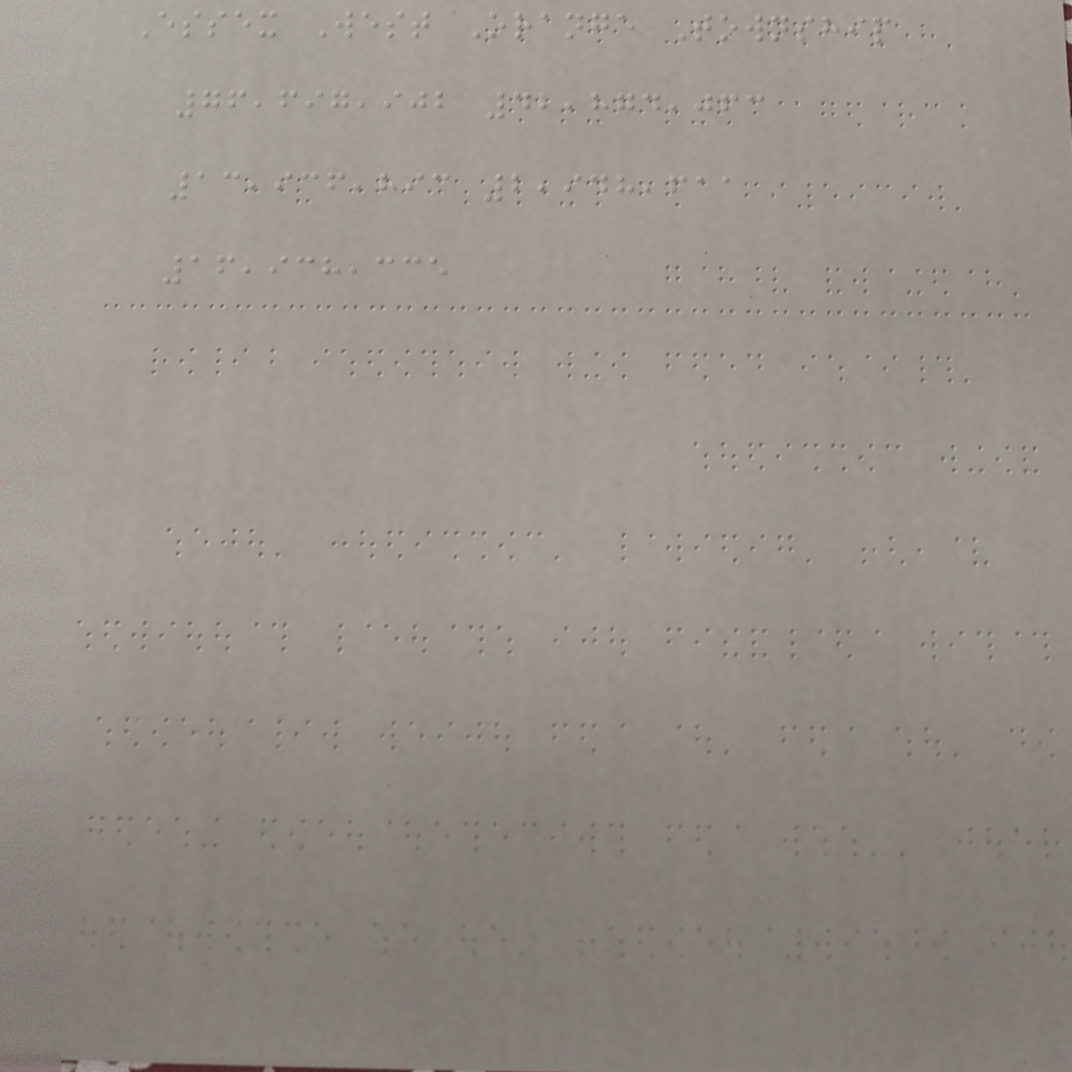Essex West Orange Township
76,697,902 42,874,063
13,936,893 2,948,611
16,938,335
